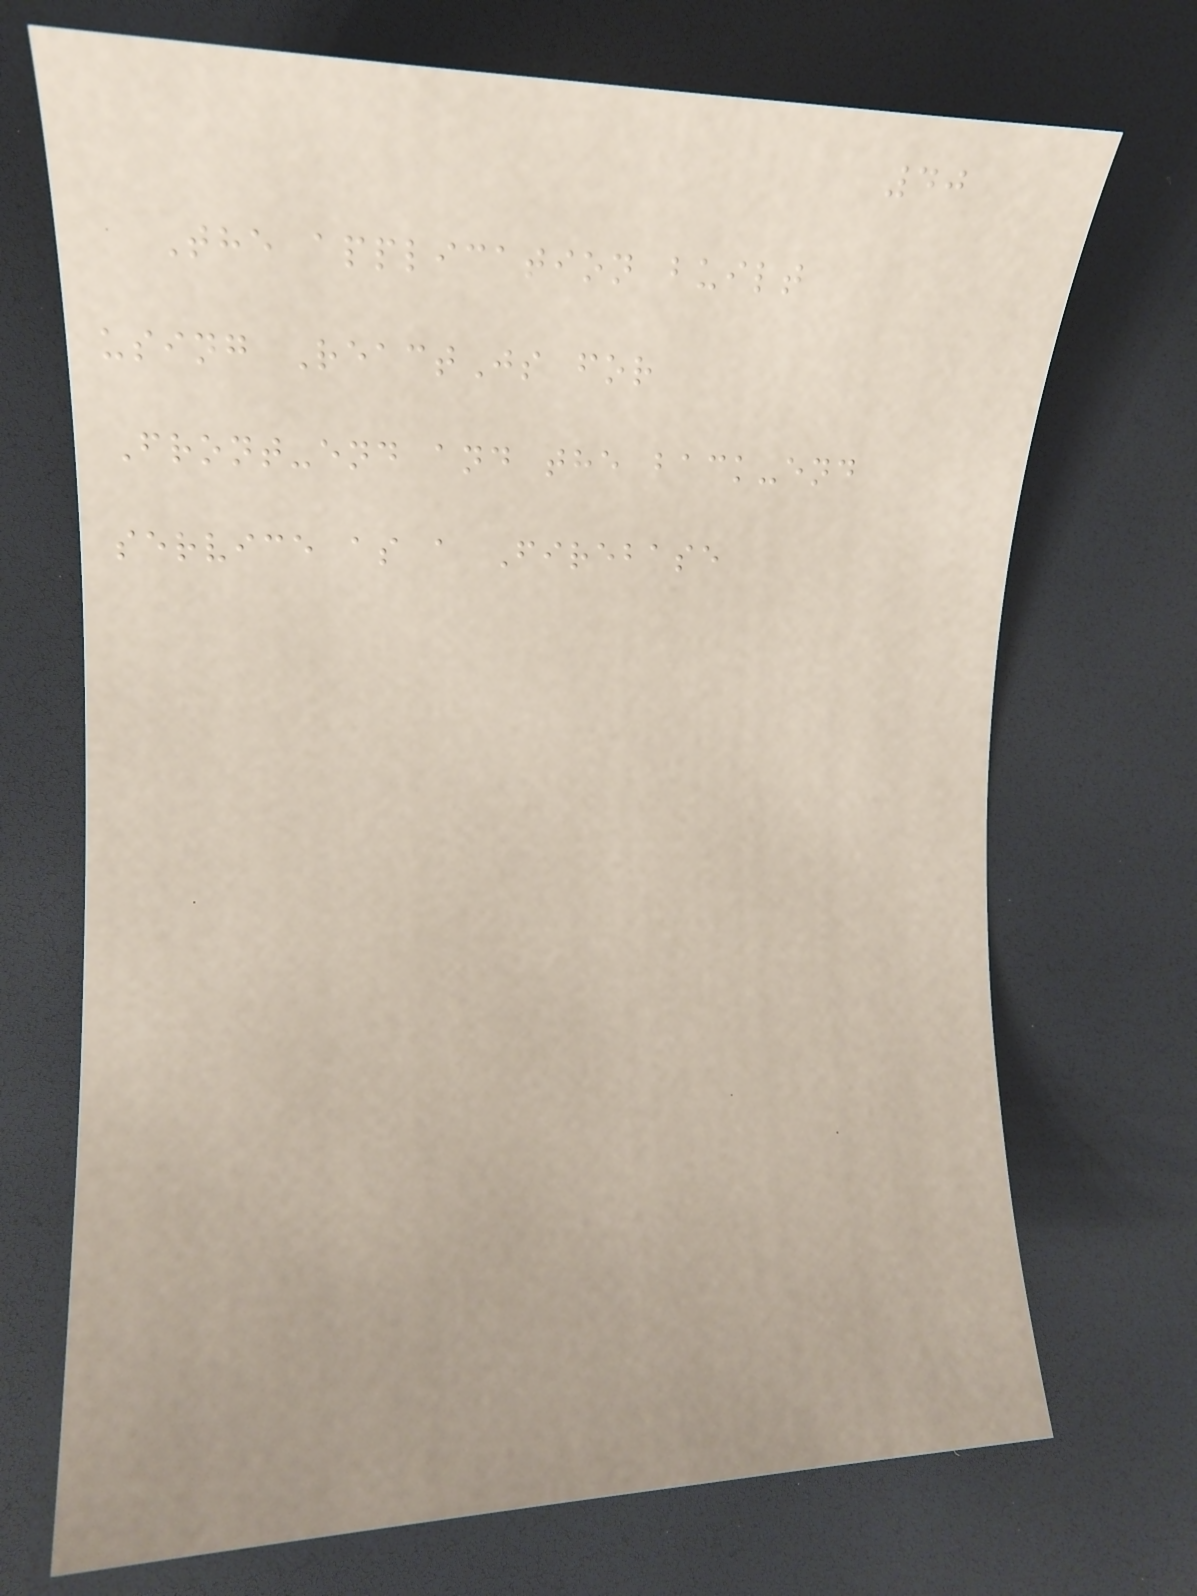40
The application built
using ReactJs for
Front-end and the back-end
service as a Firebase
